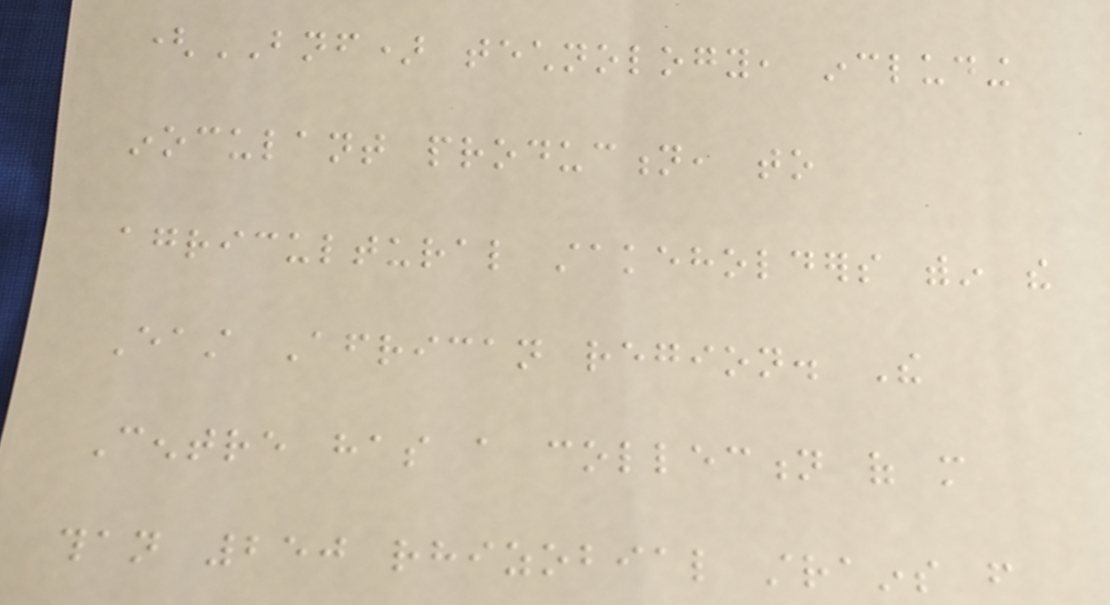(BNF) technology, including
inoculant production, to
agricultural stakeholders within the
East African region. The
Centre has a collection of more
than 250 rhizobial strains from
